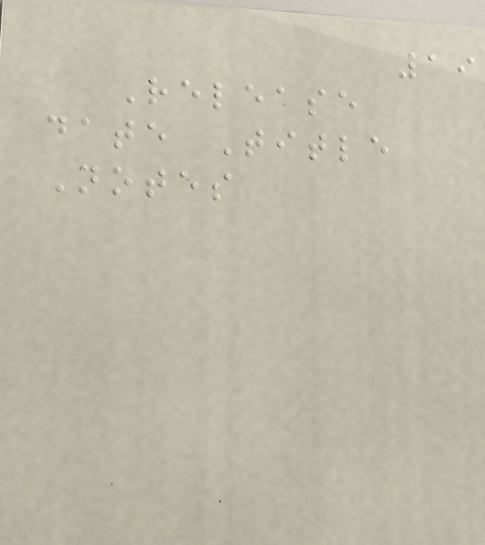19
Release
date Title
Notes
